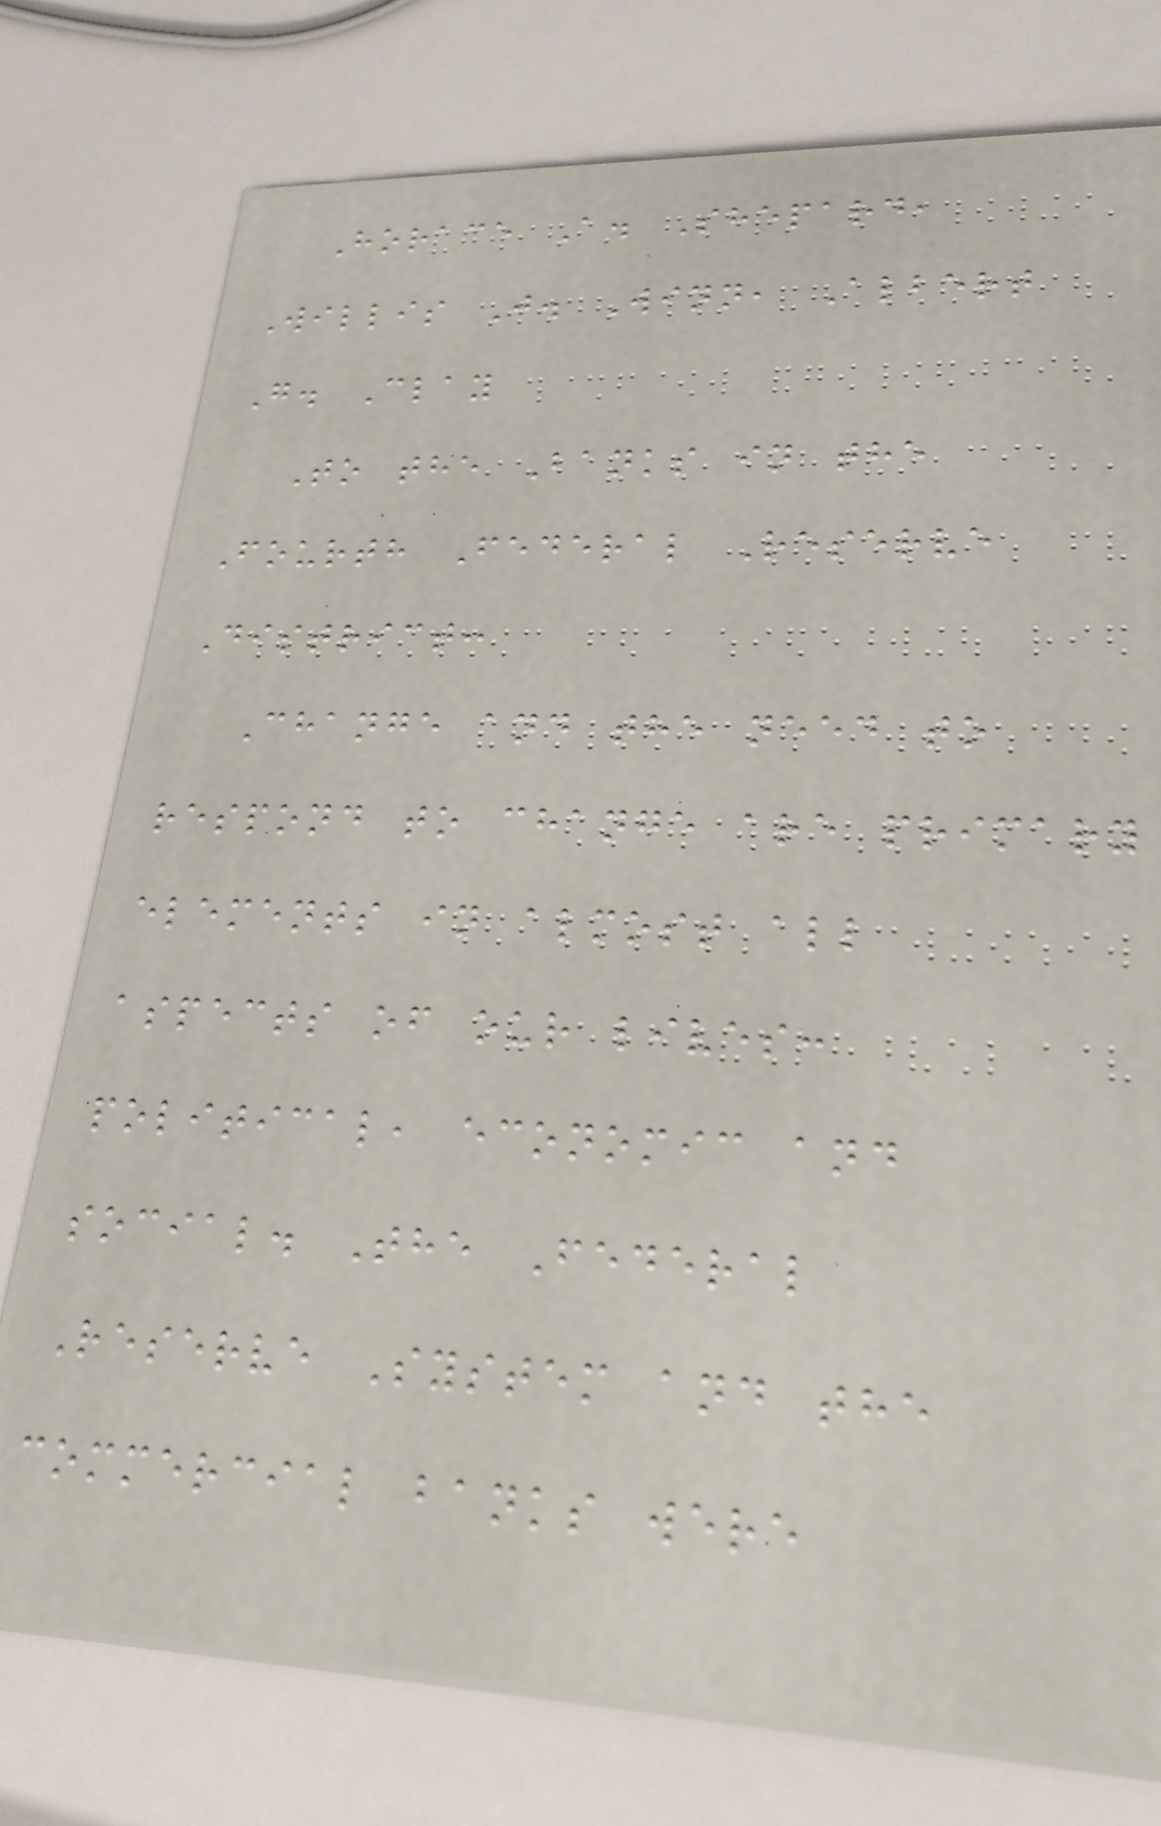Horace A. Shepard,
Willis J. Winn, Albert
G. Clay
To the Banks in the
Fourth Federal Reserve
District:
Change and the need to
respond to change are primary
elements in almost all
aspects of our lives:
political, economic and
social. The Federal
Reserve System and the
commercial banks were
